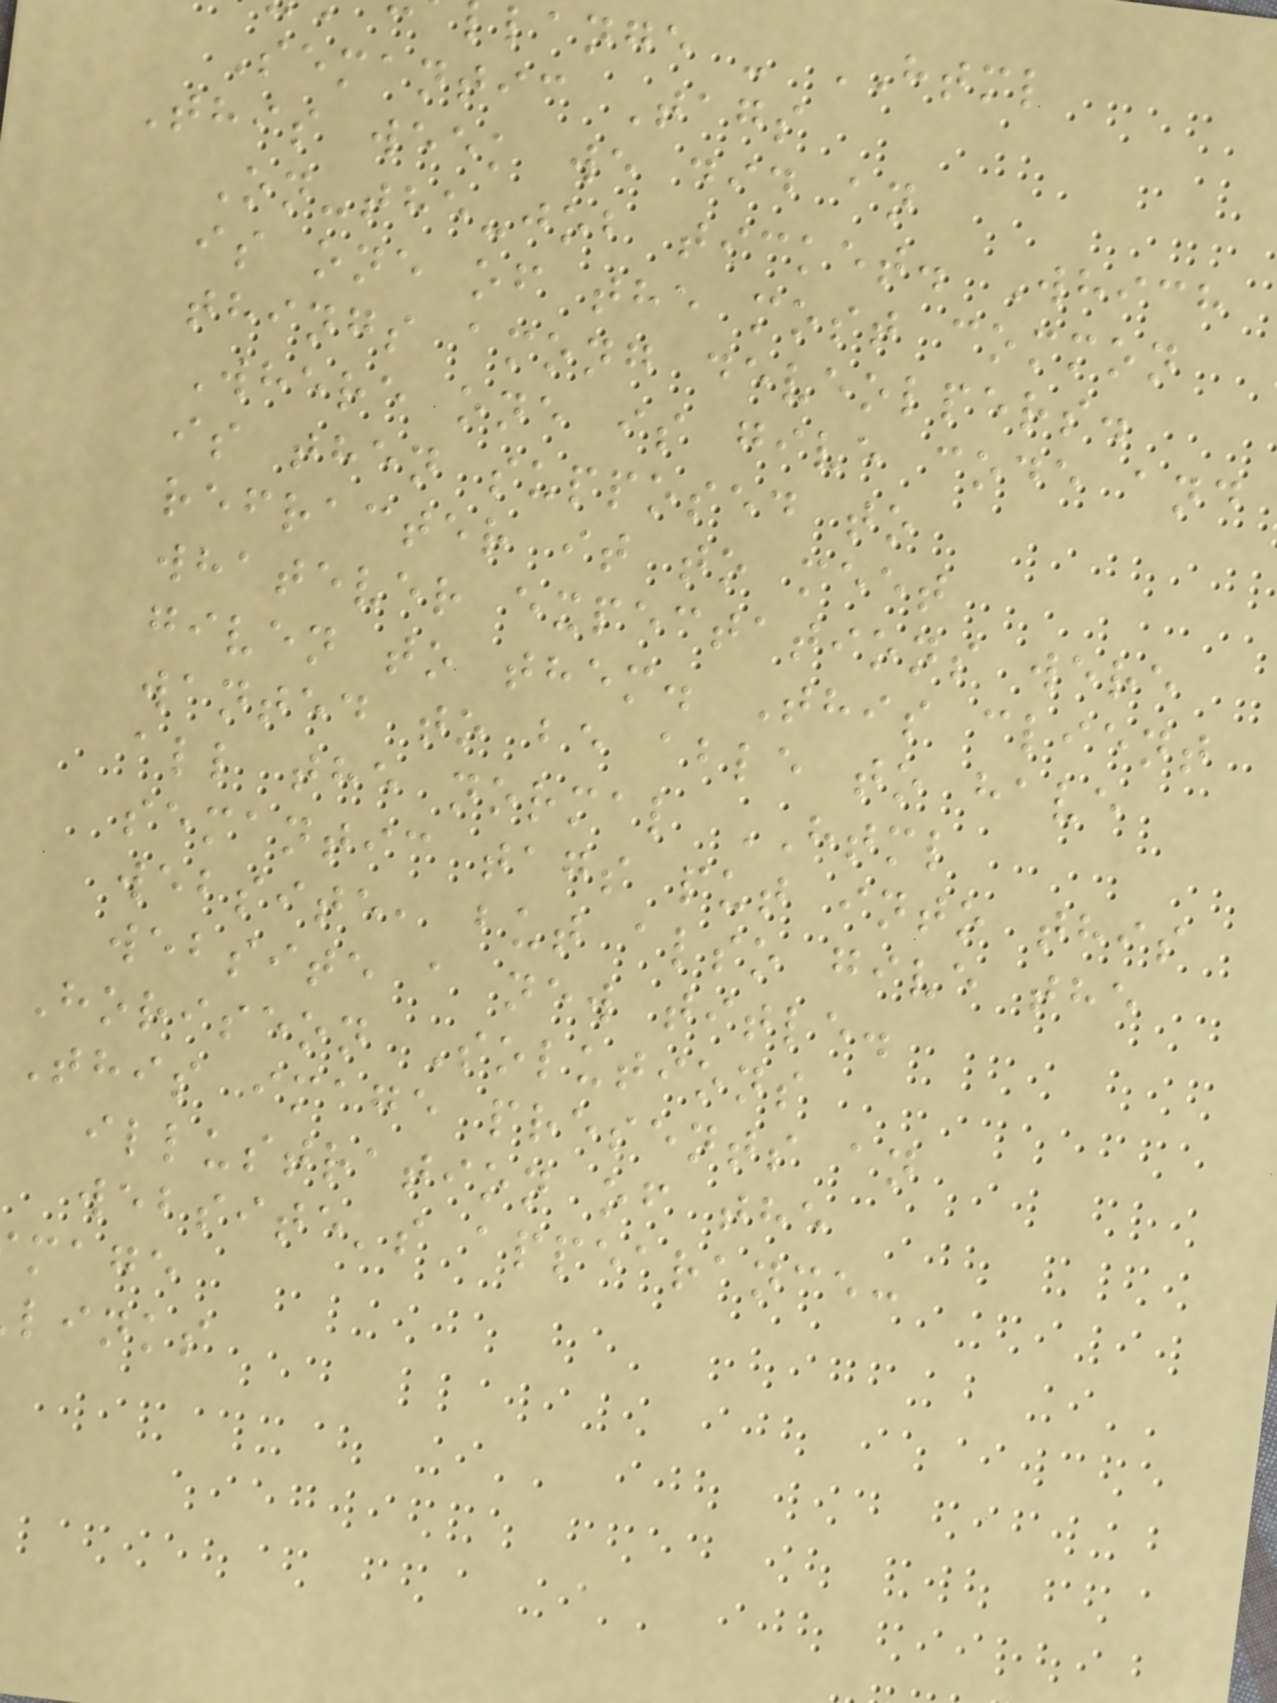lange - HTML
Semantic Tags
This week we did an
On-the-job ticket. Which
is one of the most common
things among deveolpers.
Where one is give code and
is then supposed to
refracter it to meet
whatever expectations were
given to them. This client
wanted to be able to have
all the normal HTML
semantic tags put into this
website, but also give the
website a new title.
Horiseon Solutions
This image presents an
illustration of the
website's appearance:
mage
links
